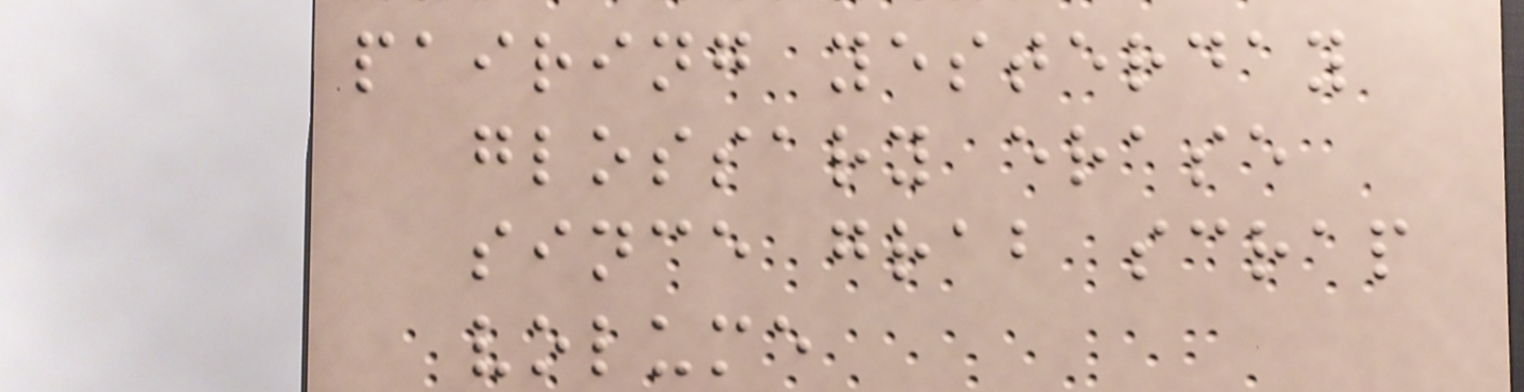pairing yesterday
glossary erase
since grab scrap
volume
